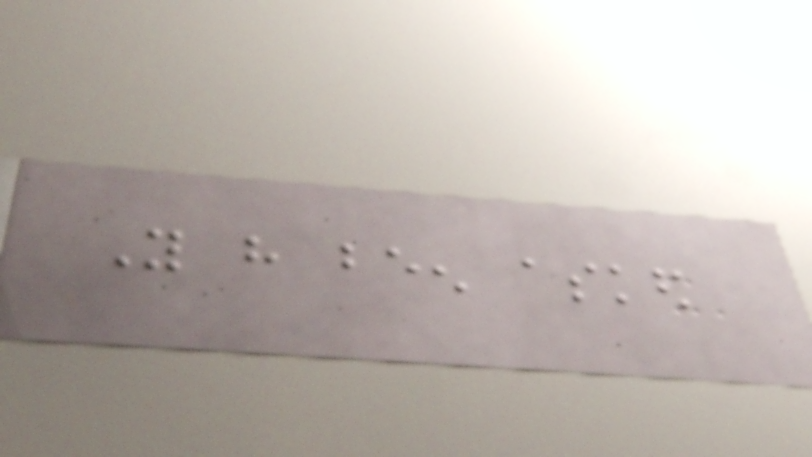You have been asked
